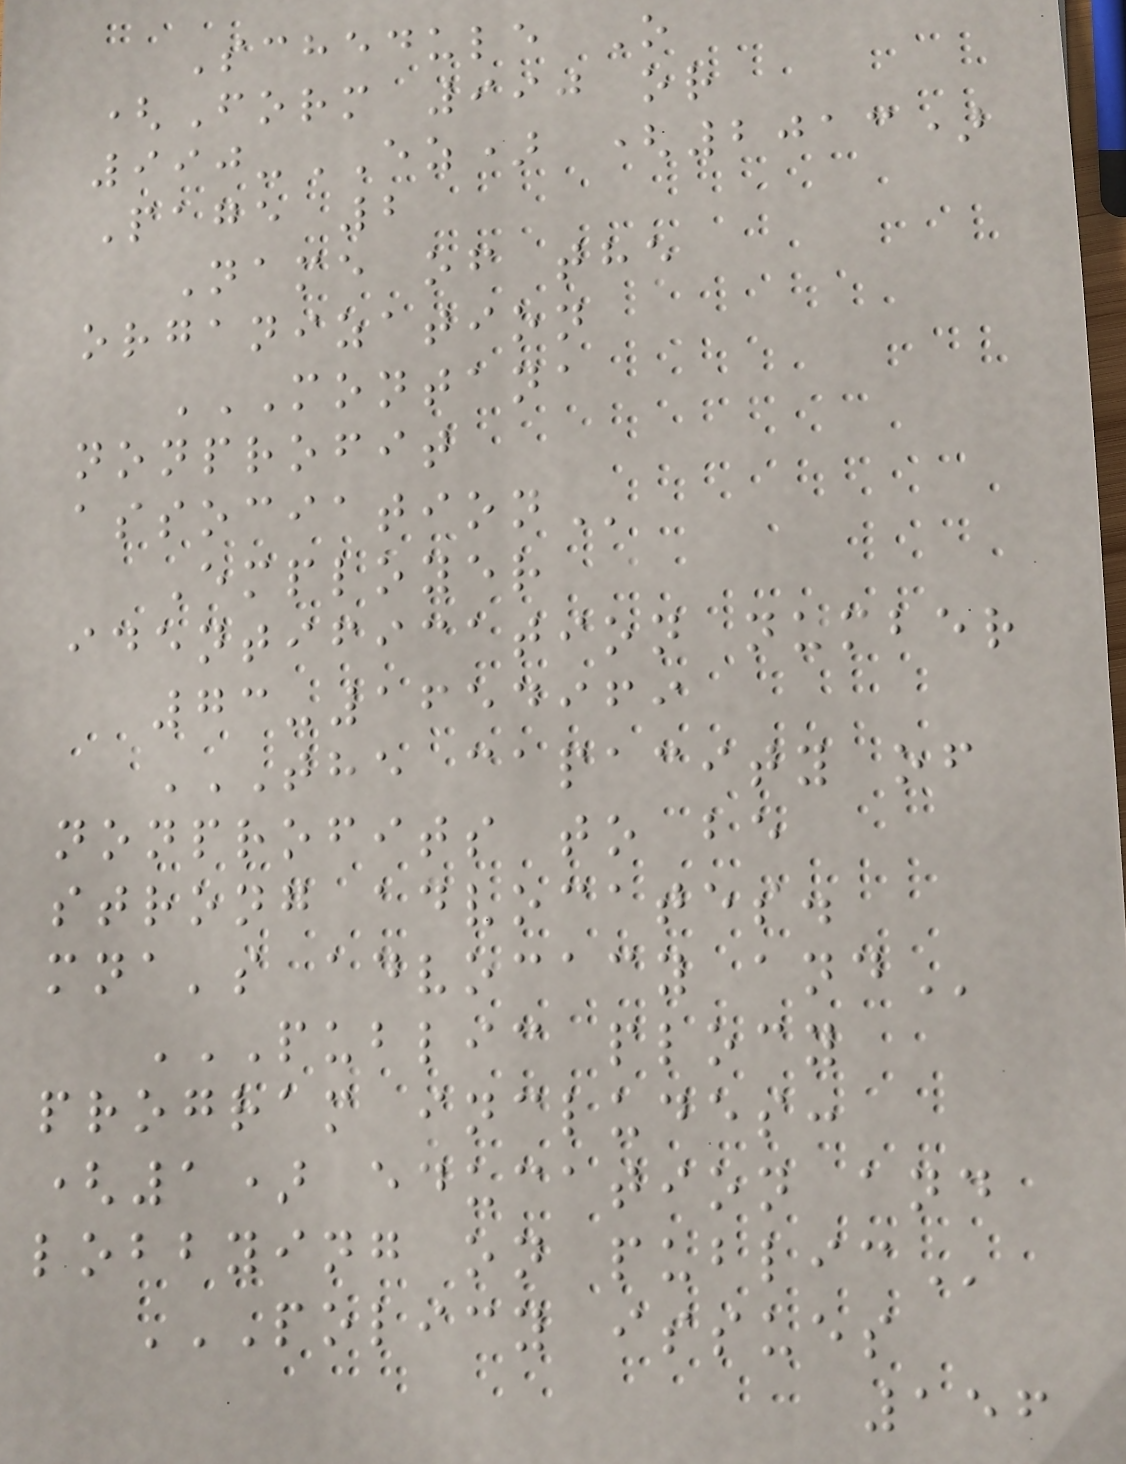Schedule O
(Form 990 or
990-EZ) (2013)
Page 2
Name of the
organization
MONTANA
NONPROFIT
ASSOCIATION
Employer
identification number
73-1654969
THE CAPACITY OF
NONPROFITS TO BE
STRONG ADVOCATES.
MNA'S ADVOCACY AND
PUBLIC PLOCY
PROGRAM INCLUDES:
(1) EDUCATION AND
LOBBYING ON PUBLIC
POLICY ISSUES
156
